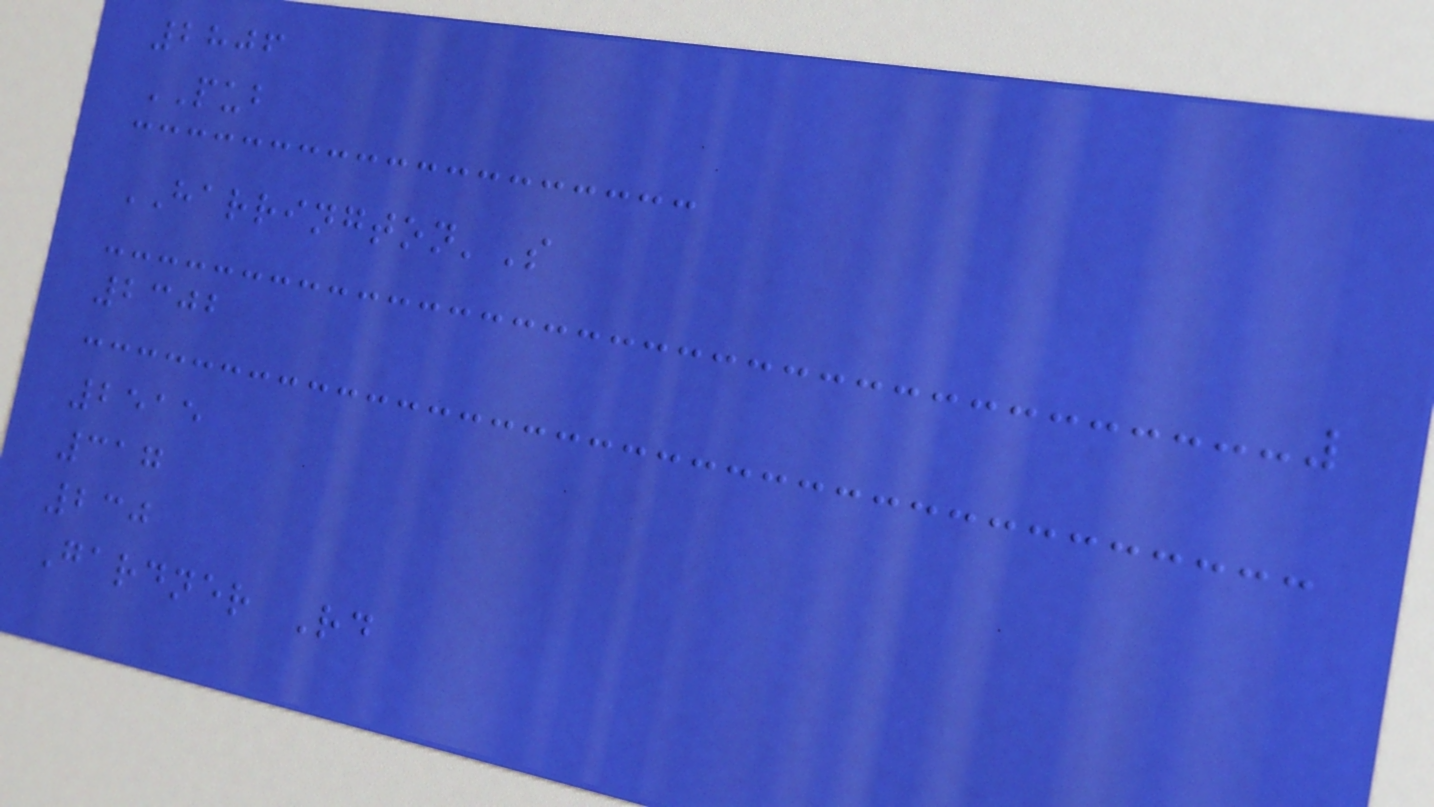2806
PUB
HARRINGTON'S
2302
2515
317
230
Gardner Rd
